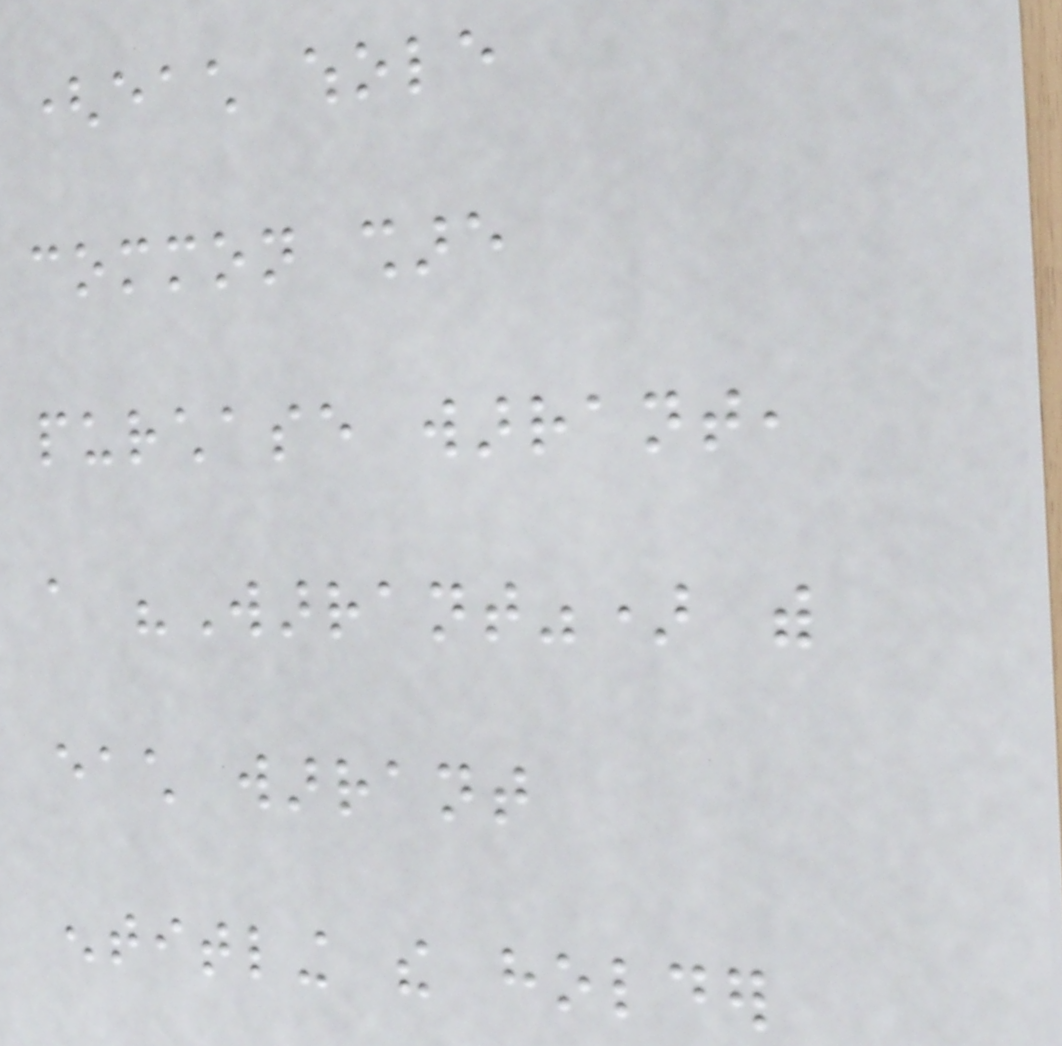(each whole
common share
purchase warrant,
a "Warrant") with
each warrant
entitling the holder
